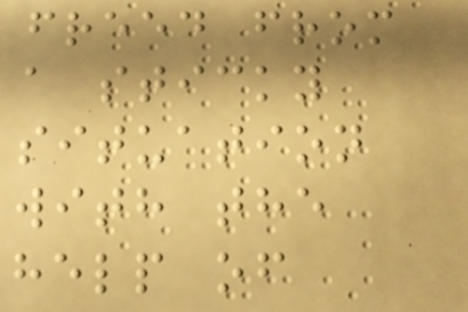freed from
a sticky
situation
with the
help of
